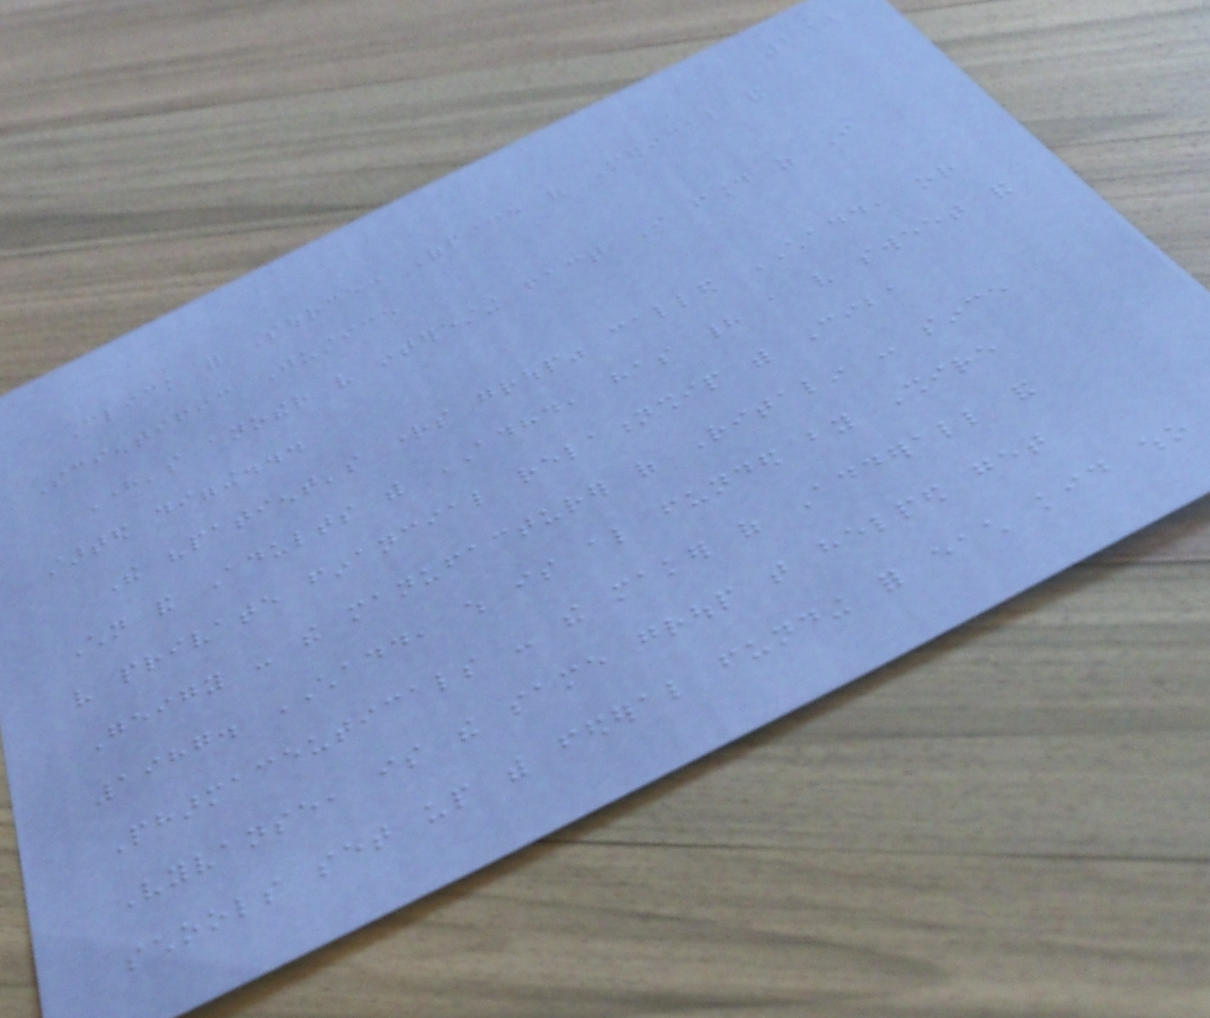290
Click for Source: Office of Medical and
Scientific Justice
Here's another very interesting fact I found as I
started digging...
The "patient's rights group" called CHADD, or
Children and Adults with ADHD, has had a very sweet and
very private financial relationship with Ciba
Geigy - the manufacturer of Ritalin - since
1987. CHADD, which is also funded by Shire
Pharmaceuticals - the maker of Adderall and
Vyvanse, is the same group that helped get
schools set up with federal funding for each kid who
